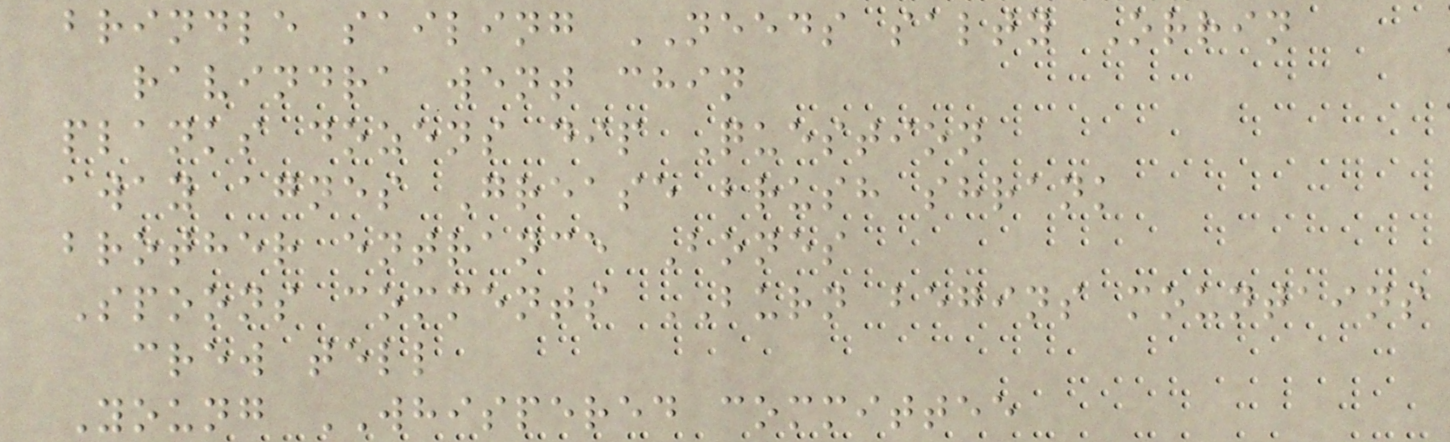brindle sailing NEEDS salty Orrin
ravindra went chin
planks dozens dip Question
away agnes Grease brush shrank
brother entrance Bones
Spoons comments BURN begins mountains
crew tell
Young WHISPERED committee
